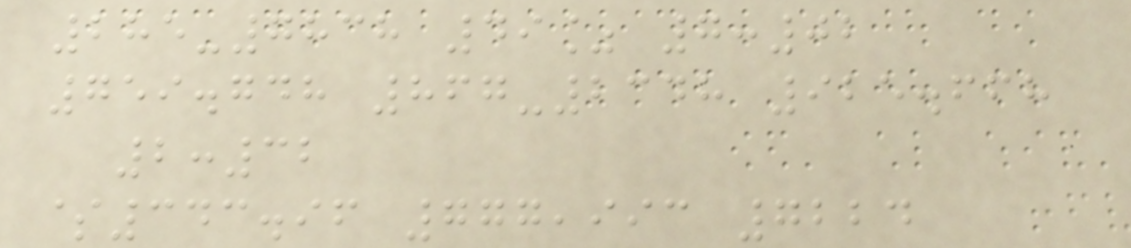285-7838 49% 7:02
759.748 867-2348 925.668
2:32
$343.96 777,993 7224
